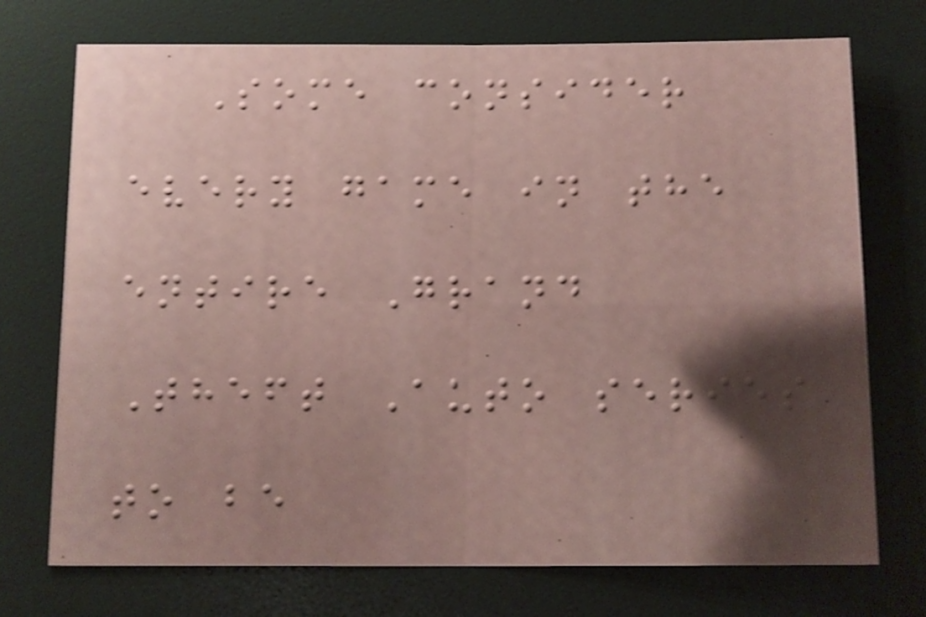Some consider
every game in the
entire Grand
Theft Auto series
to be
